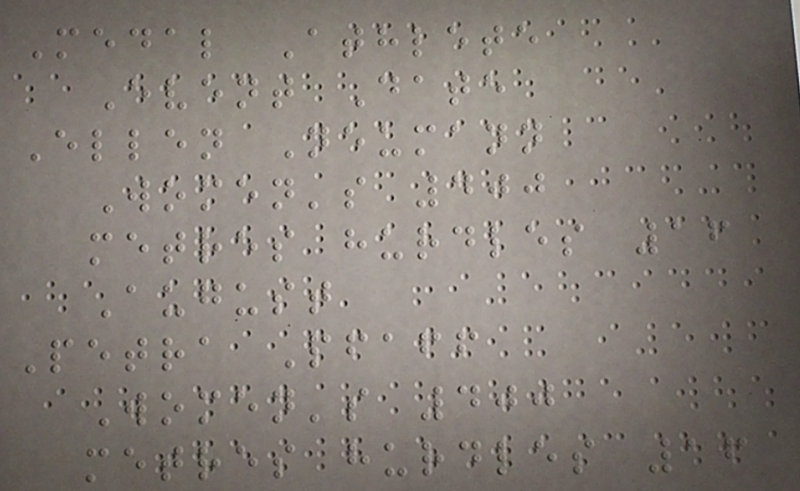Medal Athlete
Event Date
Ellen Neumann
Women's 400
metres hurdles 16
August
Petra Pfaff
Women's 400
metres hurdles 16
